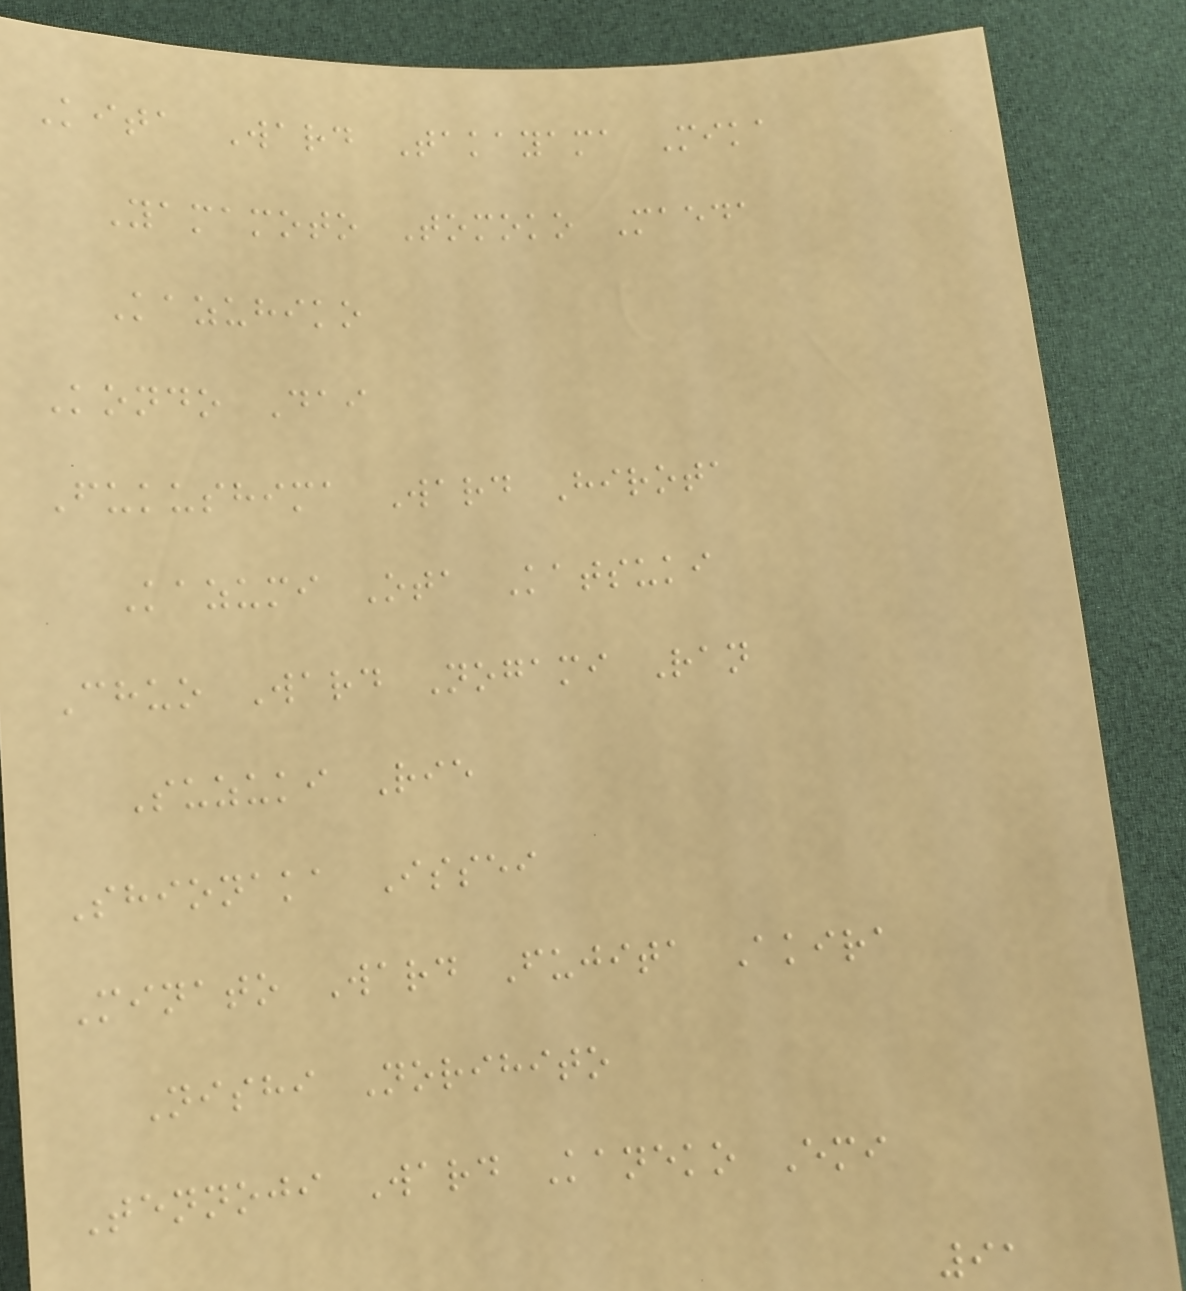Kita Ward Takayama Mika
Yamamoto Tomoko Maeda
Kazuhiko
Kondo Dai
Fukushima Ward Hirota
Kazumi Ota Katsuki
Chuo Ward Nogami Ran
Suzuki Rie
Shionaka Issei
Minato Ward Fujita Akira
Nishi Norihito
Tennoji Ward Kaneko Emi
91
